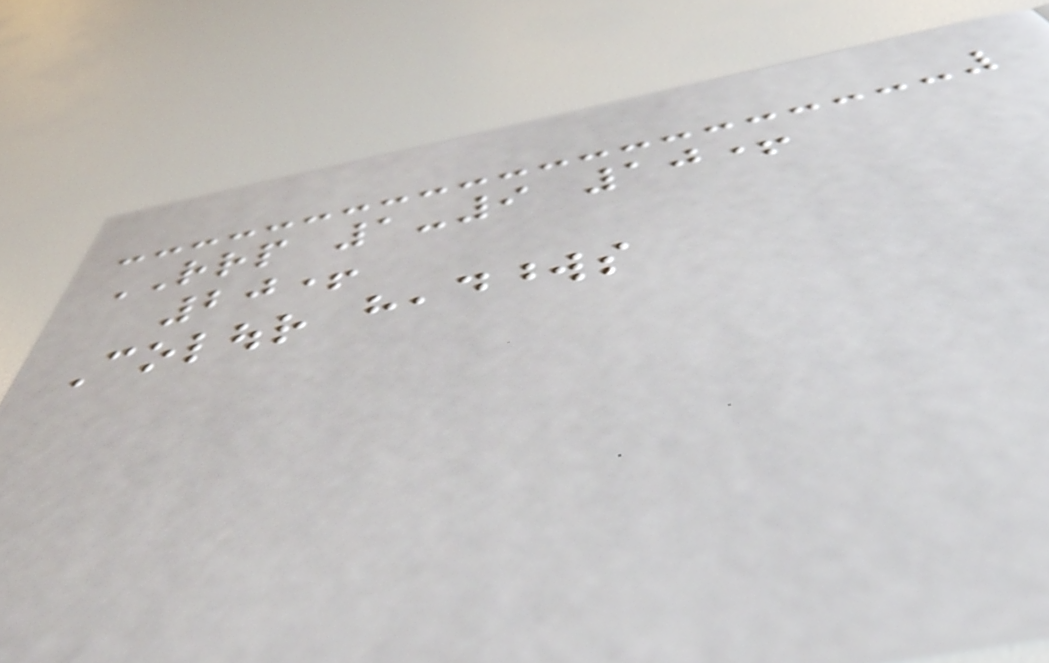RRP 1-9 10+
20+
Colour headwords
